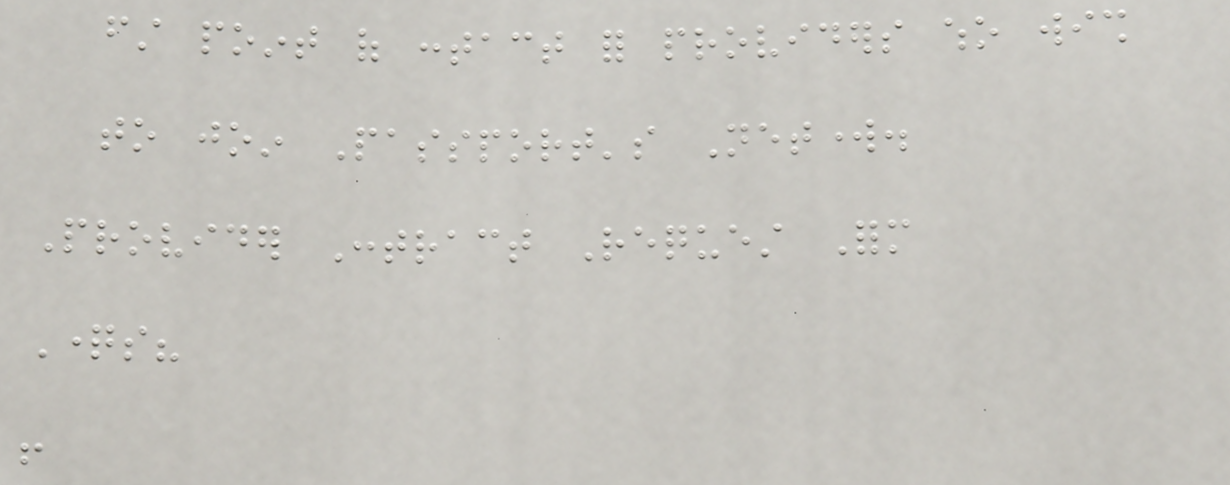first point of contact for providers who wish
to join Passport's Network.
Provider Contract Request Form
Questions?
!
